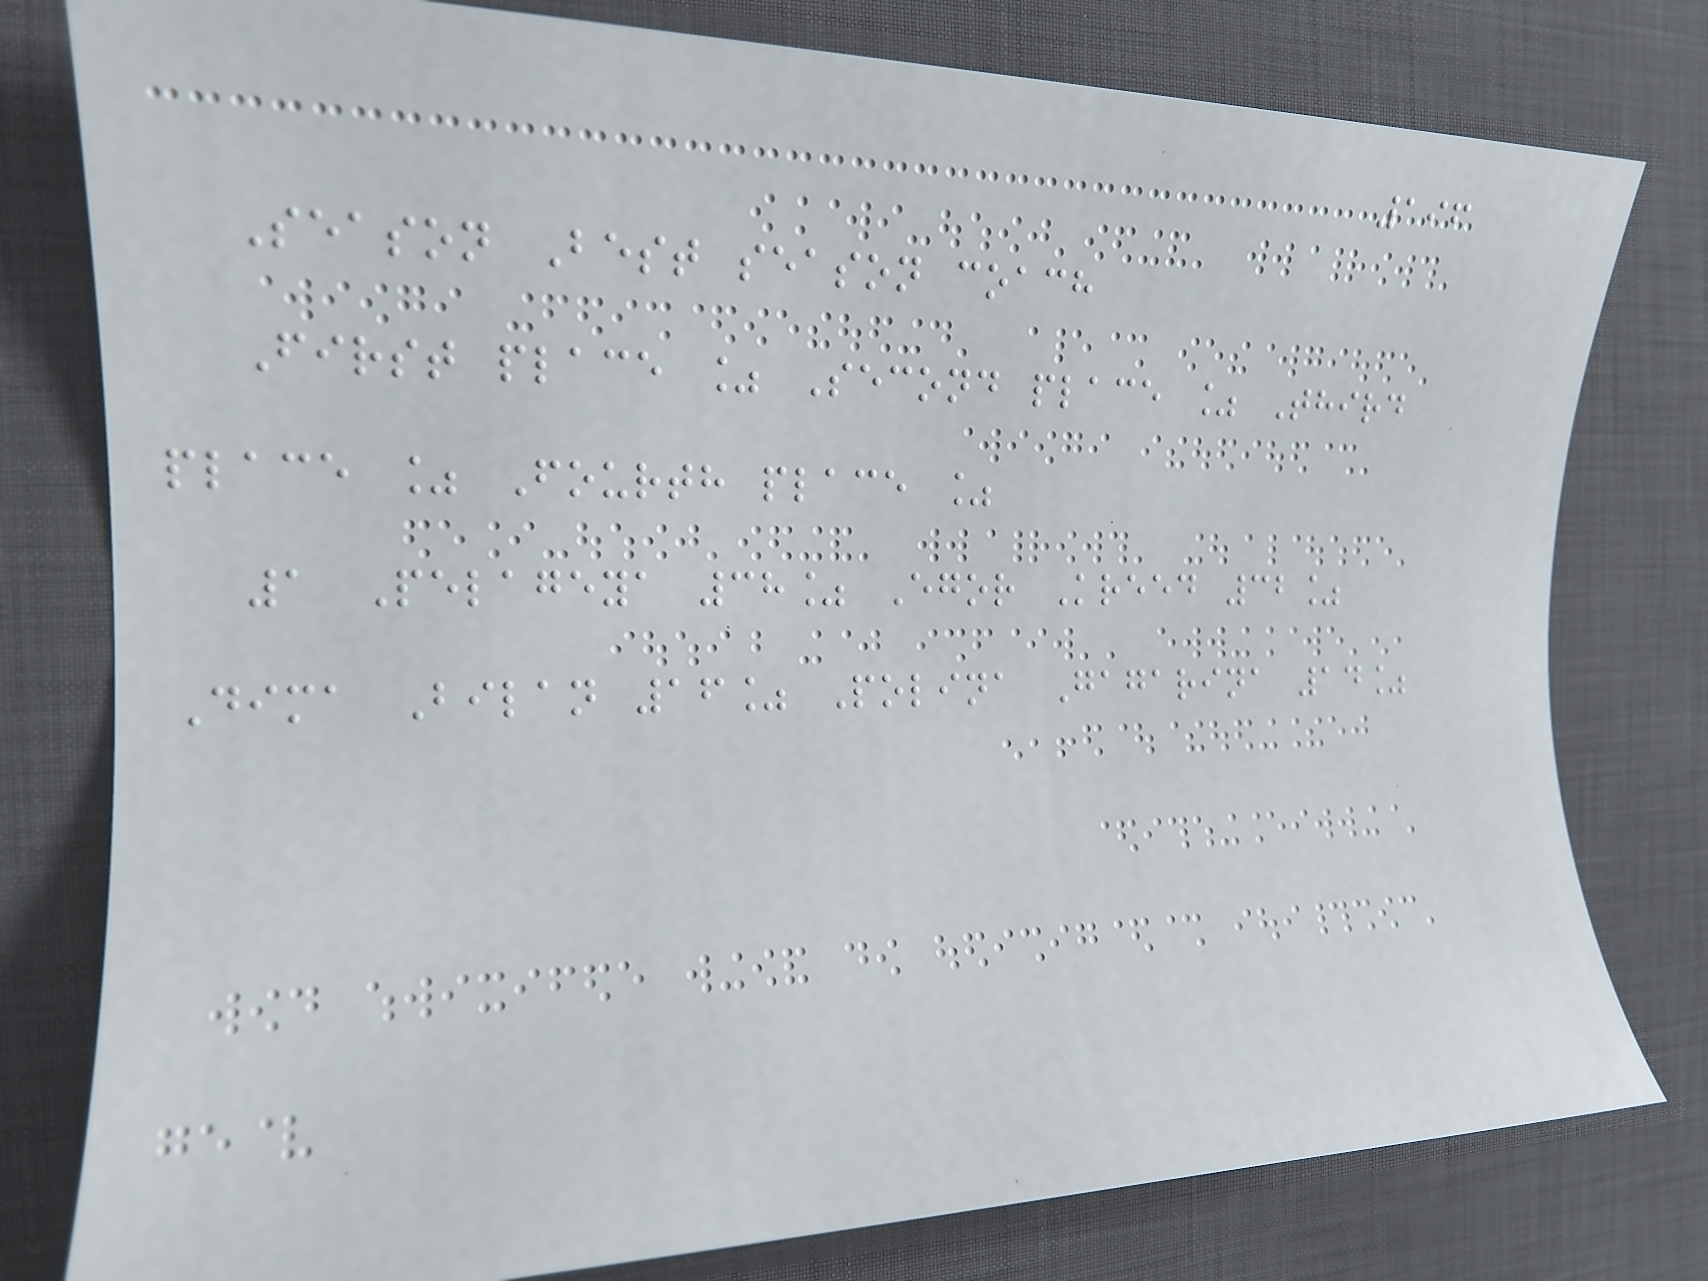196
Season Best season coach
First place % Second place % Third
place % Fourth place %
1 Pelageya 38% Egor Kreed 32%
Dima Bilan 16% Polina Gagarina 14%
